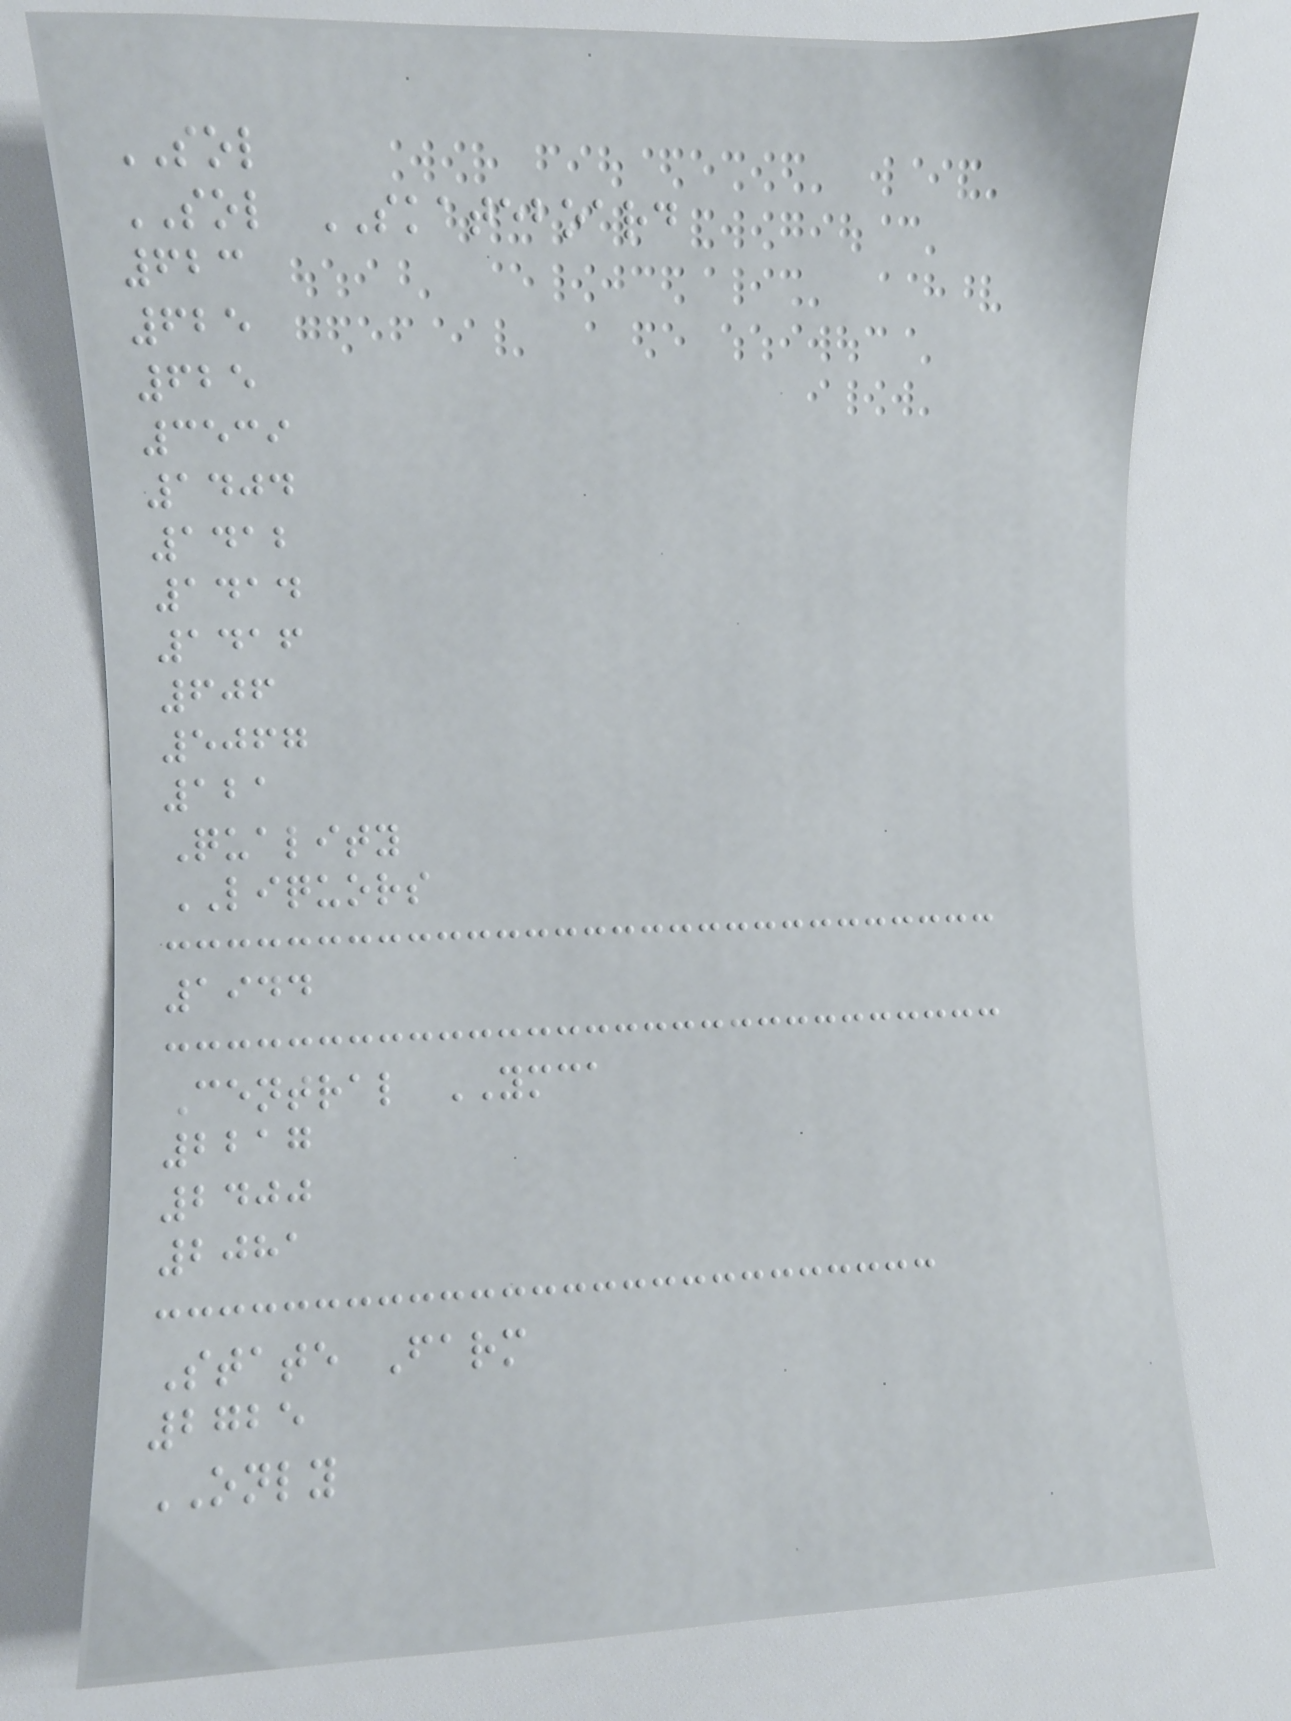SOL
SOL SKATEBOARD
623
625
625
3539
1404
1412
1414
1416
606
5067
121
Quality
LIQUORS
1944
Central YMCA
2217
2400
2081
State Farm
2725
ONLY
